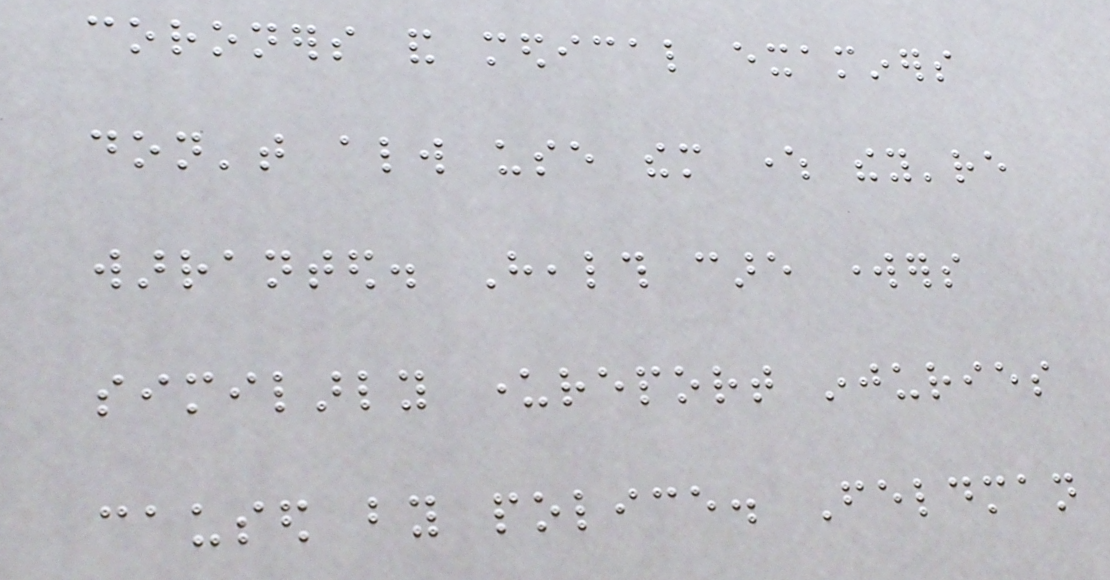coroners and medical examiners
don't always use them where they're
warranted. Health care workers
similarly underreport injuries
caused by police. Feldman
